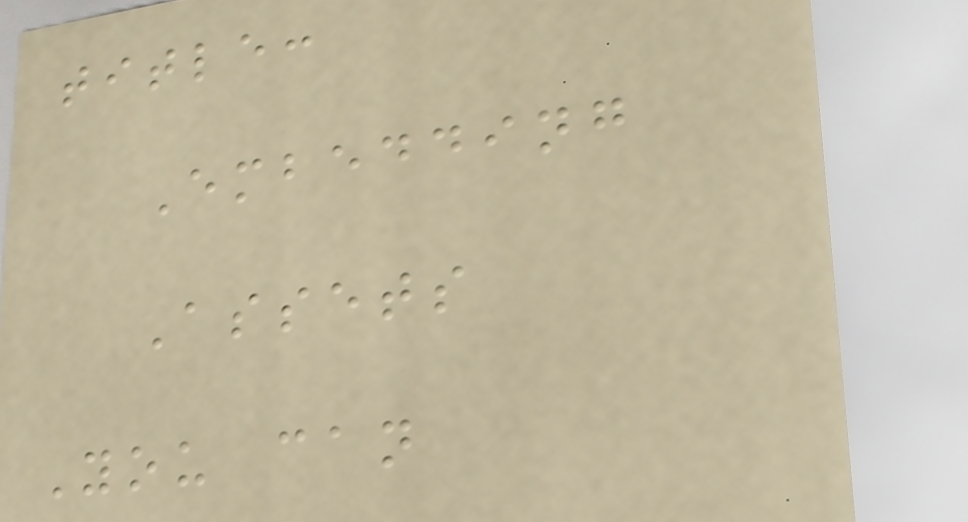title:
Embedding
Assets
You can
